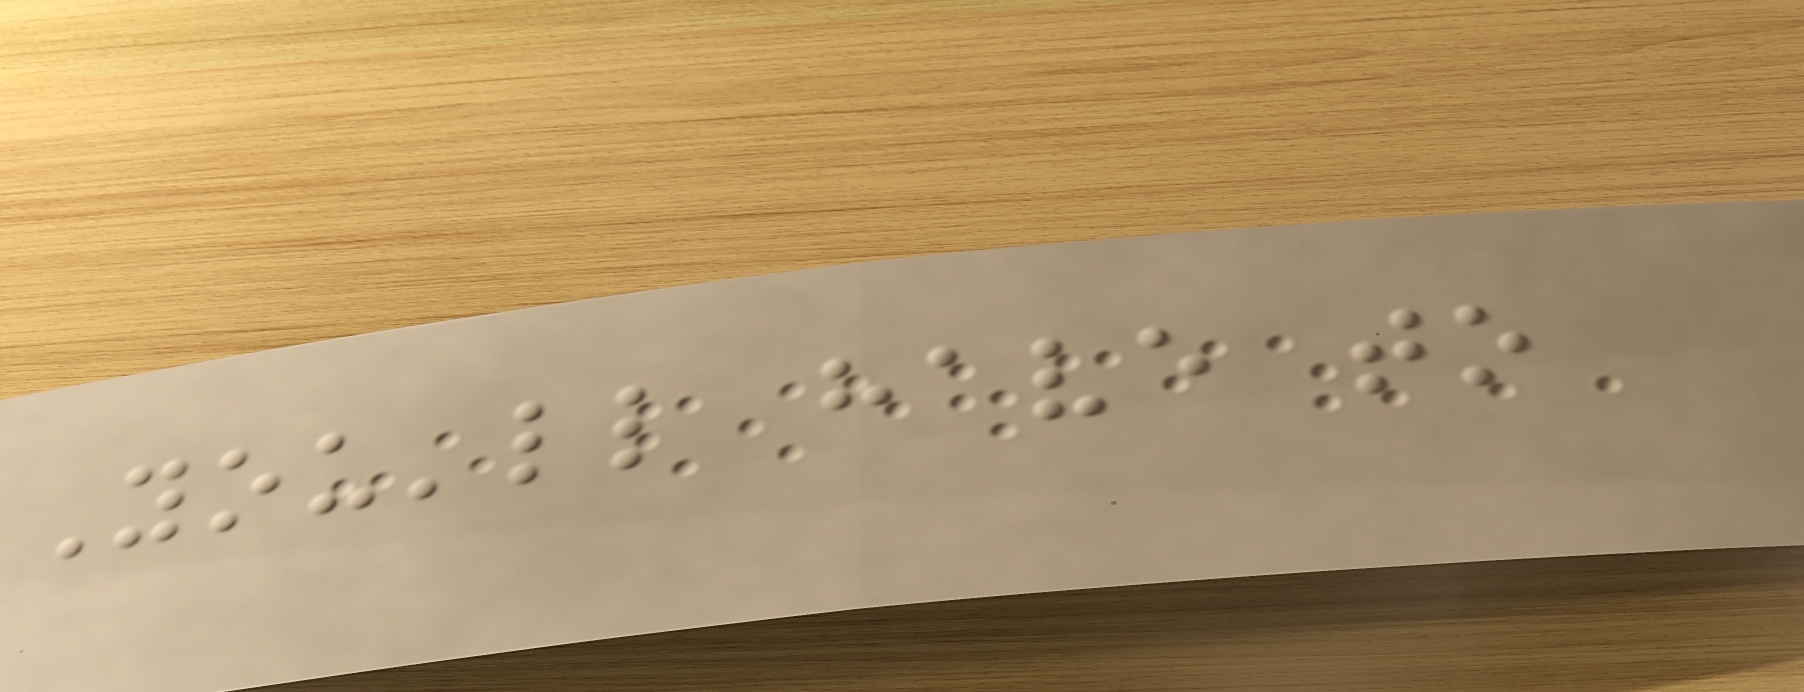You'll have to
